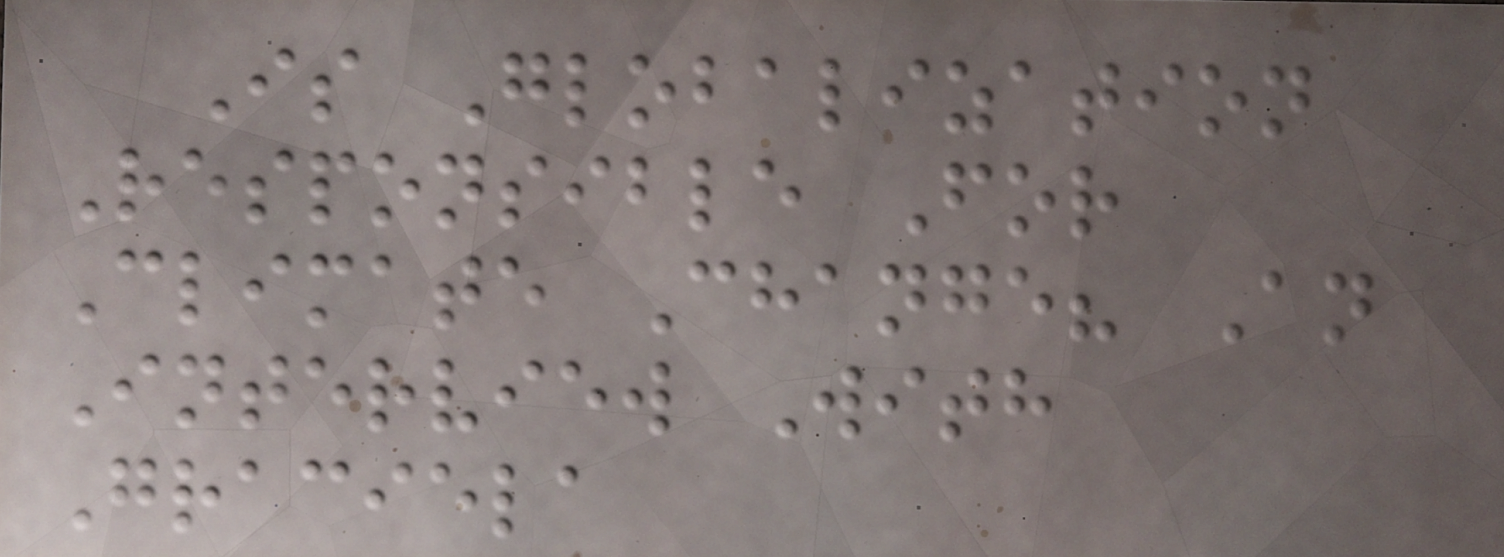Is Globalization
Responsible For
Climate Change? An
Interview With
Graciela
